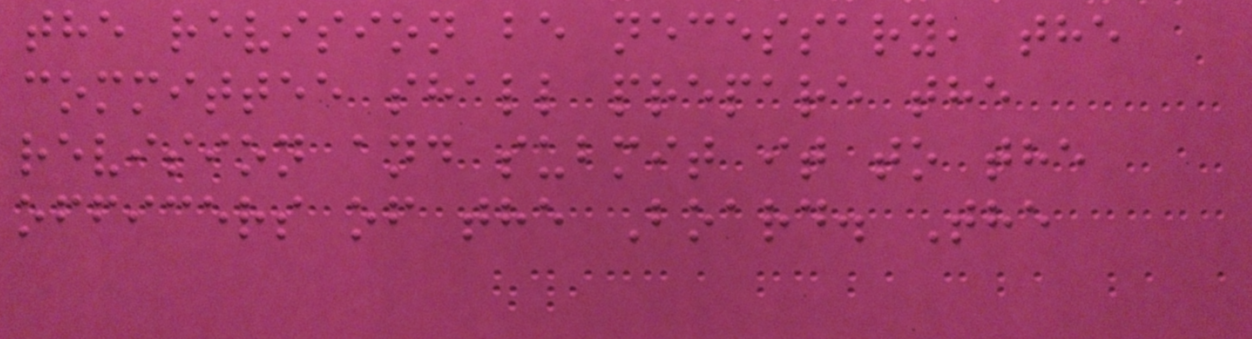the revision be necessary, the
committee shall prepare the
revision and submit it to the
officers of the Board. The
